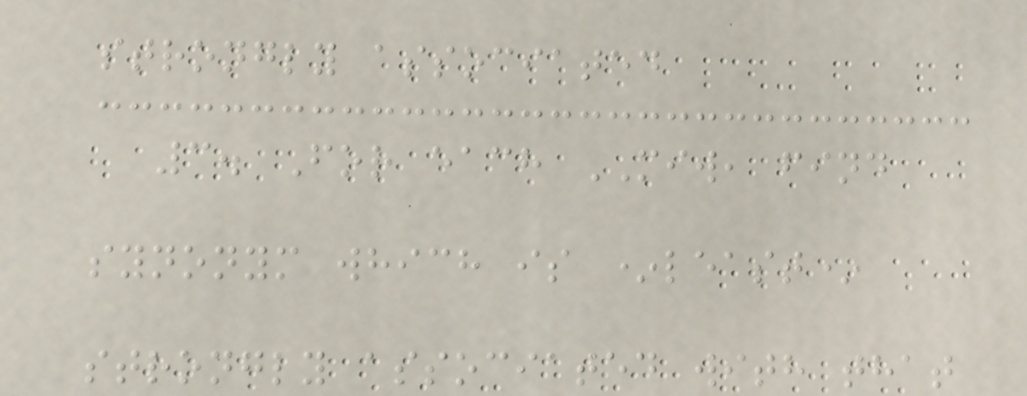strongly associated
3. For each MIW, find
synonym which is *least*
strongly associated with that
